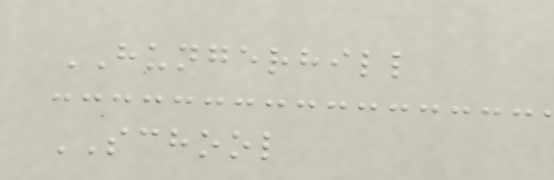HUNGERHILL
SCHOOL
